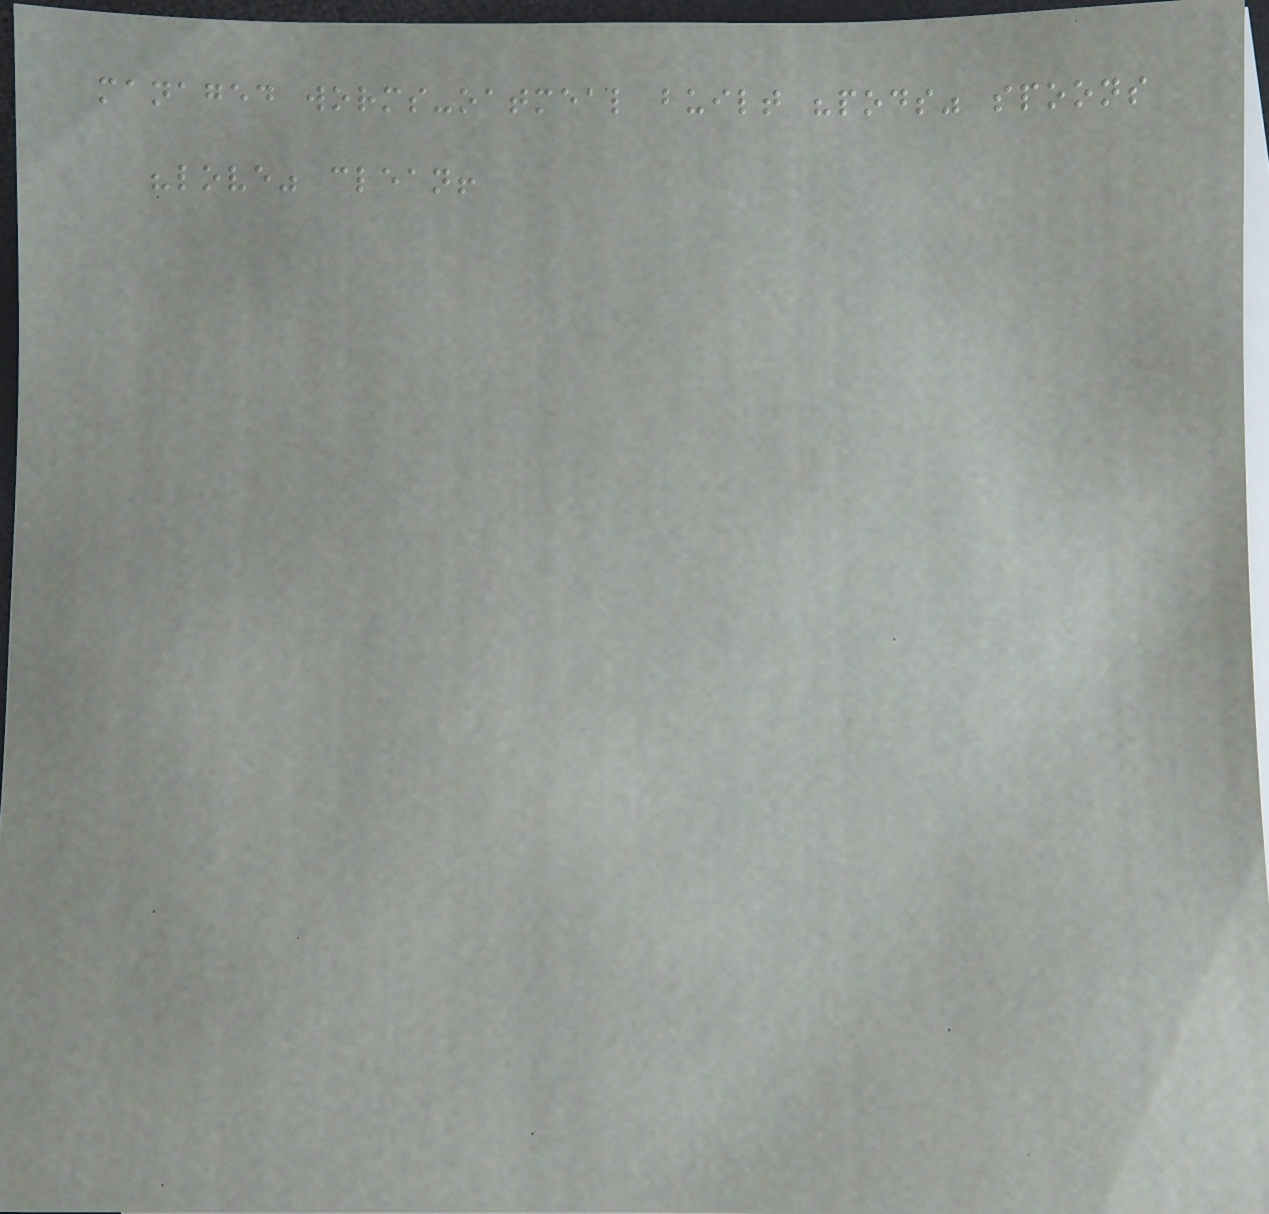managed worms-oatmeal built "pods" spoons
"love" clean!
